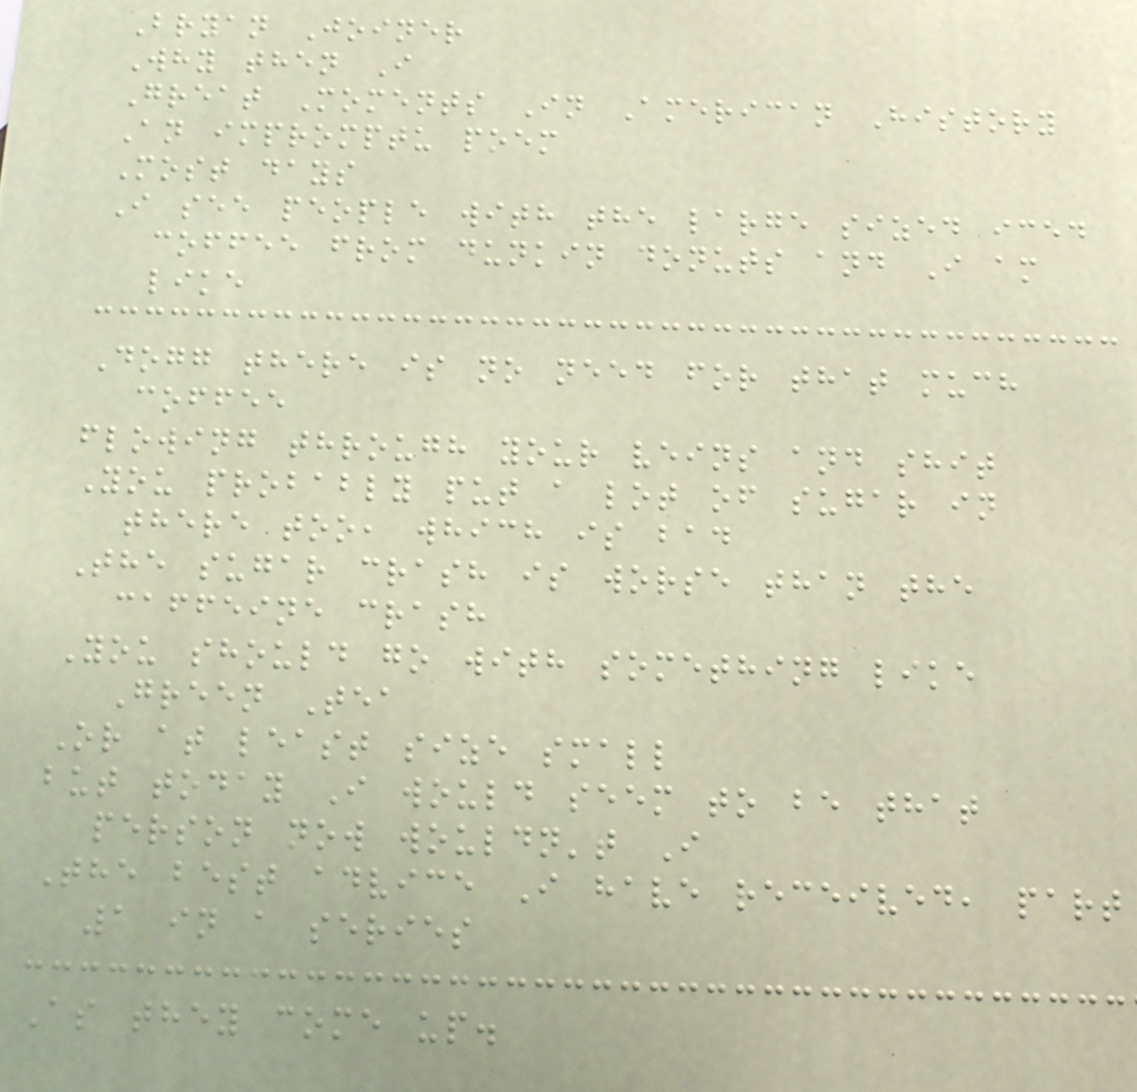Bryan Joiner
Why then I
Great Moments In American History
An impromptu poem
Most days
I see people with the large sized iced
coffee from dunkin donuts and I am
like
Dogg there is no need for that much
coffee
flowing through your veins and shit
You probably put a lot of sugar in
there too, which is bad
The sugar crash is worse than the
caffeine crash
You should go with something like
Green Tea
Or at least size small
but today I would seem to be that
person now wouldn't I
The best advice I have received, part
1 in a series
As they come up.
